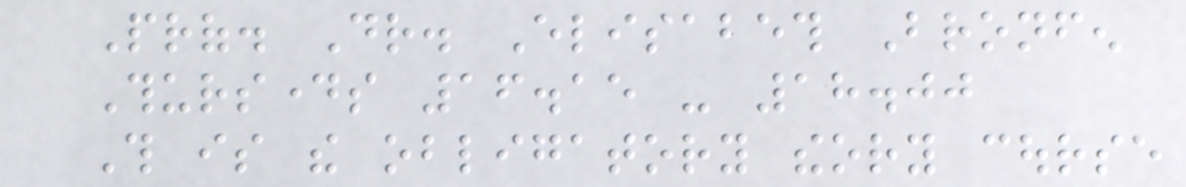Prof. Dr. Elisabeth Bronfen
Thursdays 16.15 - 18.00
This is the obligatory theory course
